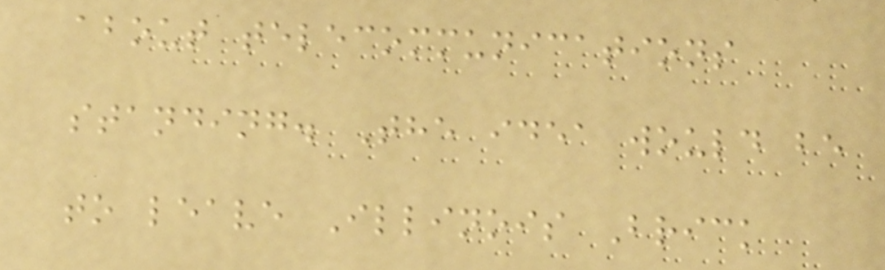about telecommunications
standing. The idea would be
to leave Illinois Brick
